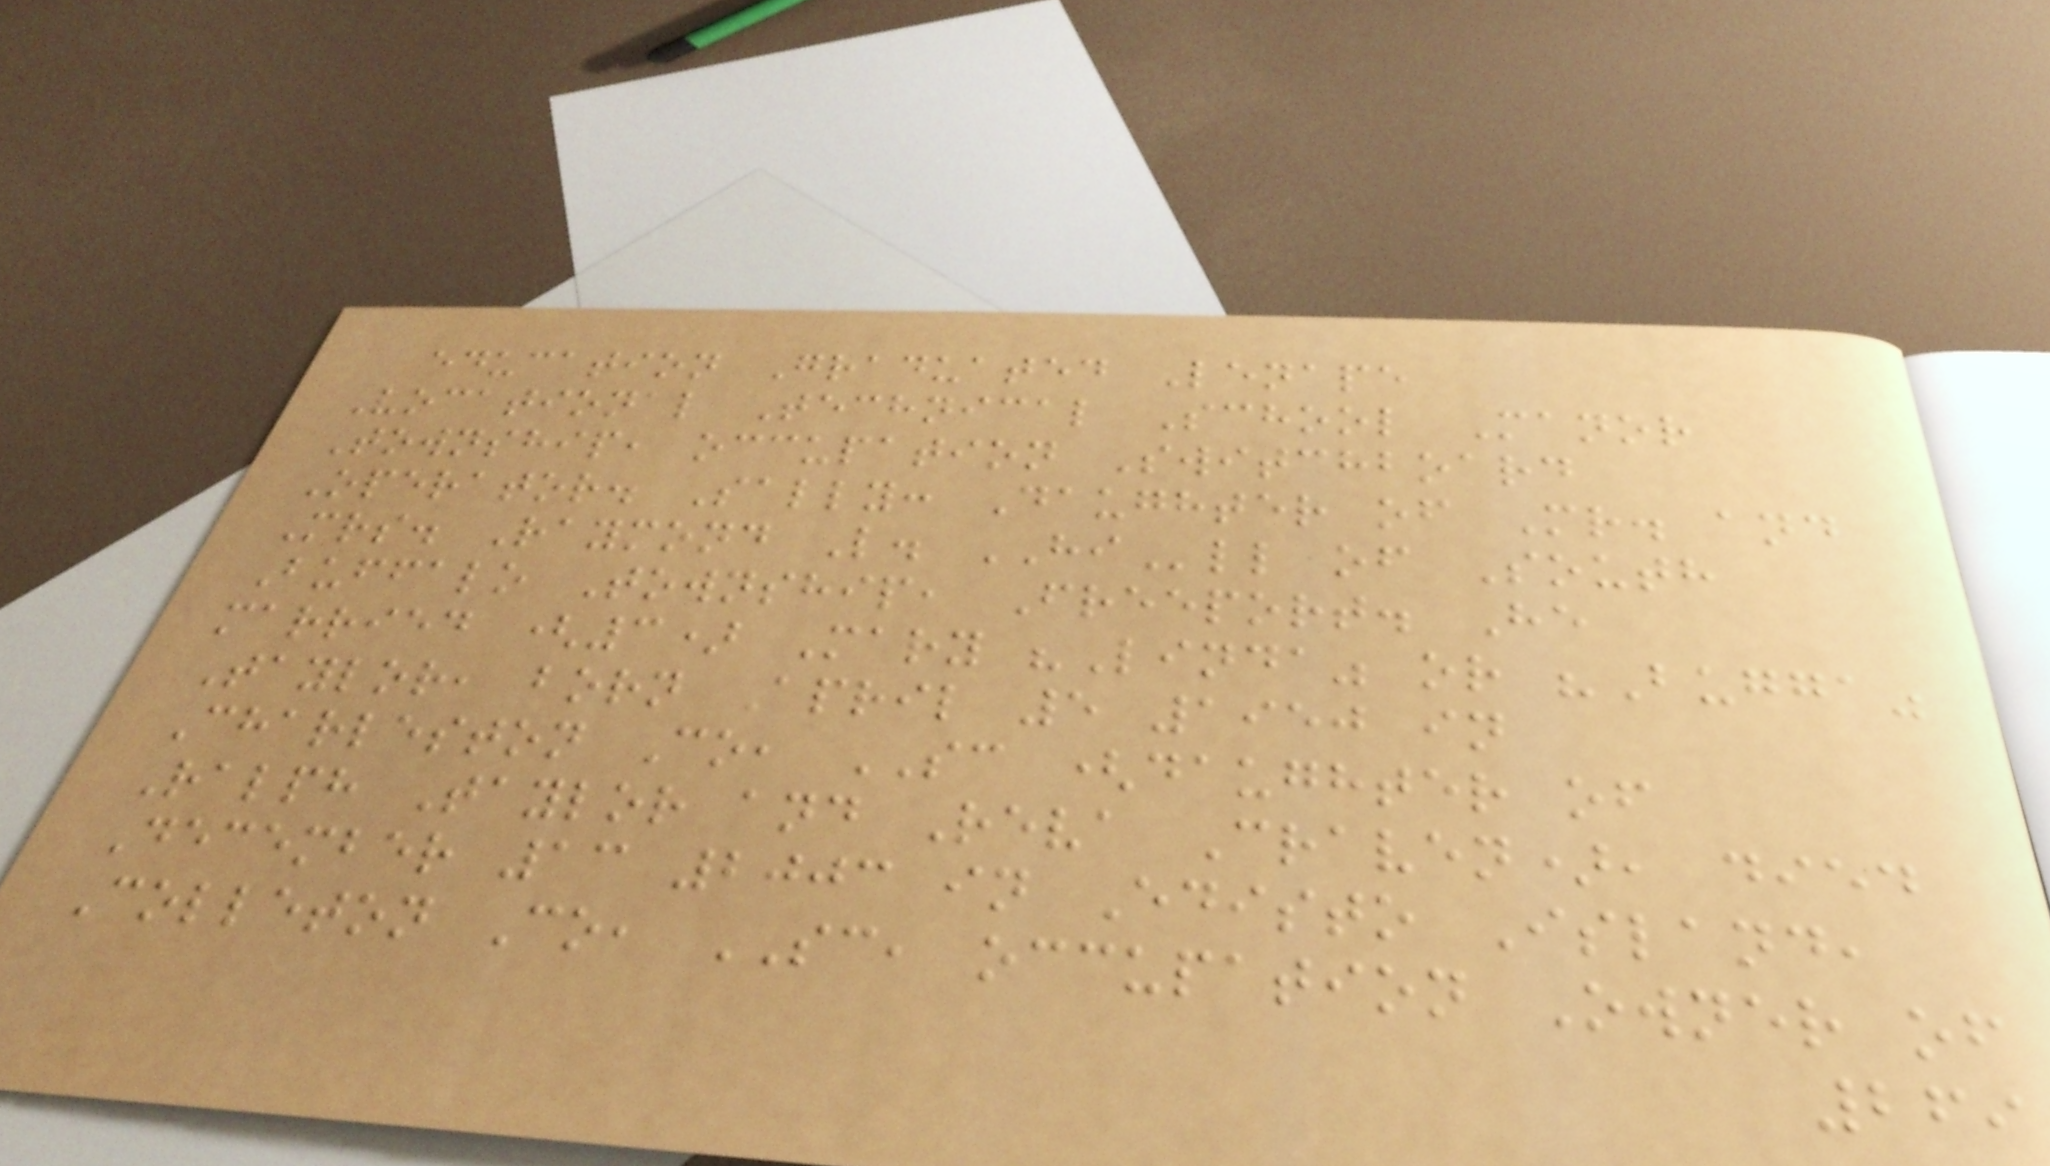education Graduated Lenape
Vocational Technical School Manor
Township, occupation Switchboard
Operator. Sally: Daughter of Mr. and
Mrs. Raymond L. HIll of South
Buffalo Township, Freeport. He
married (3) Mary "Linda" or "Bugga"
Taylor, born April 5 1950 in
Charleston Co, SC (daughter of
Ralph Taylor and Reva Craven), died
December 13 2003 in Edisto Island,
Colleton Co, SC, occupation Owner of
269
